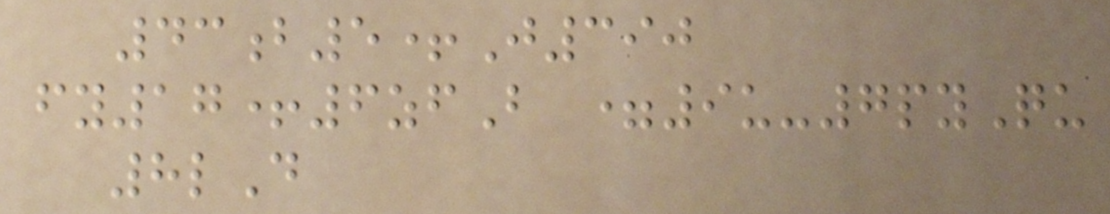43b5+J390
fy17+6zfB =9u-7pyQu
8lD
